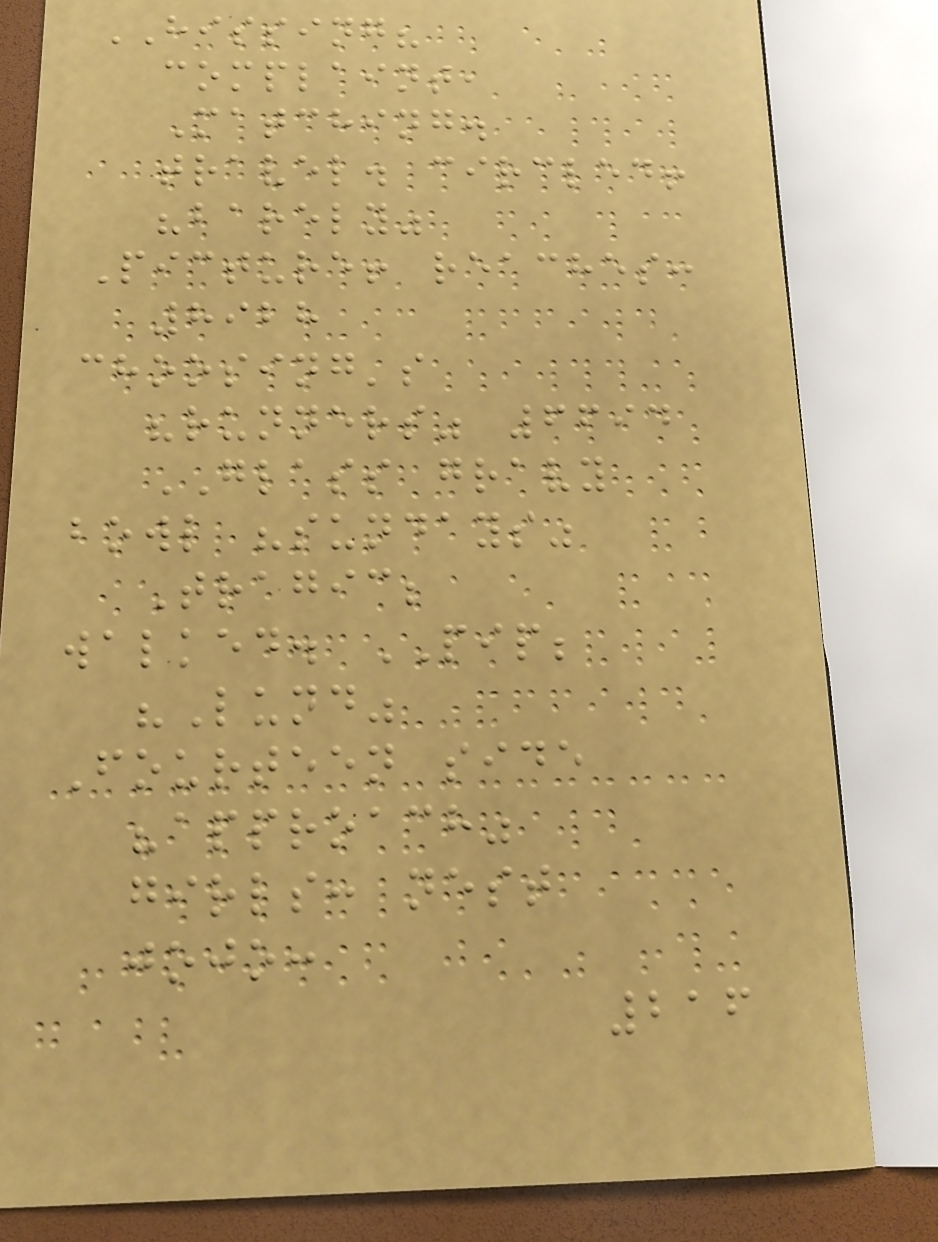HISSING?
complaint,
Matching.
travel. circled!
"barely"
Picture! reaches:
8928
choosing's
"runners" 6694
GLASS gravy
bowl "sundays"
Tragic;
walked. PIP;
"Lund"
Fourteen side
"approach"
girls: nest
jojo:
216
